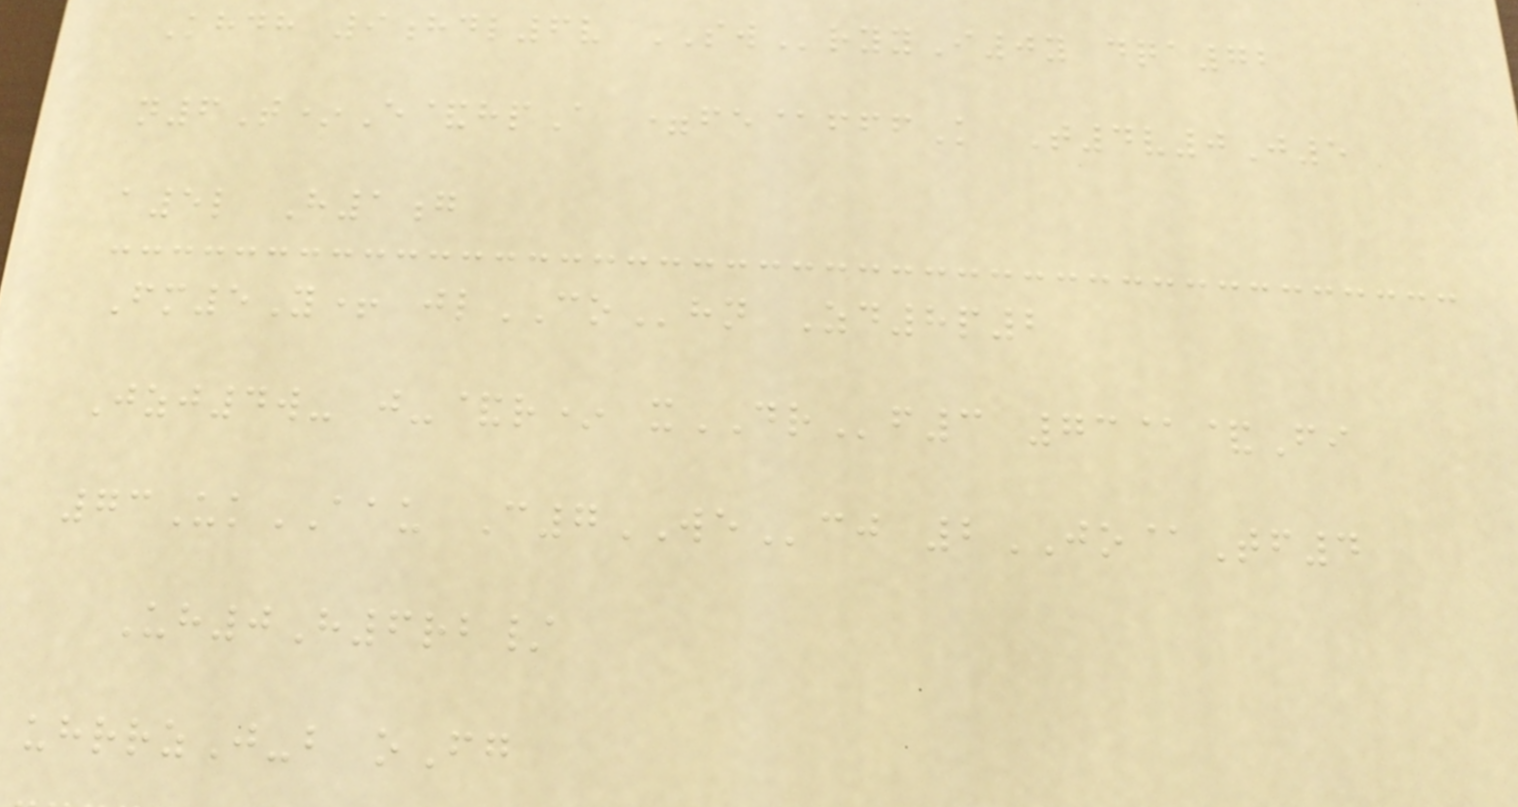Khdh 9hdl6v SWryyI0y dqa72
n6T*E&hpA =fe@fffK T4v0J5
a5l H1g
Fm5Y+ jlCOhn Zd8p2
Jzj4w- j-&r* xDRf3 73@&Fi
73UkAAU C7WEcj 2JO@Tf4
Uh0H6rb/
uhrrzJ-b oFg
